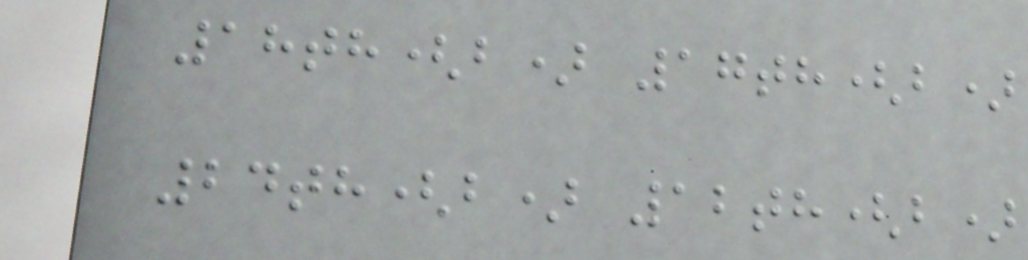18th(b) 17th(b)
24th(b) 12th(b)
